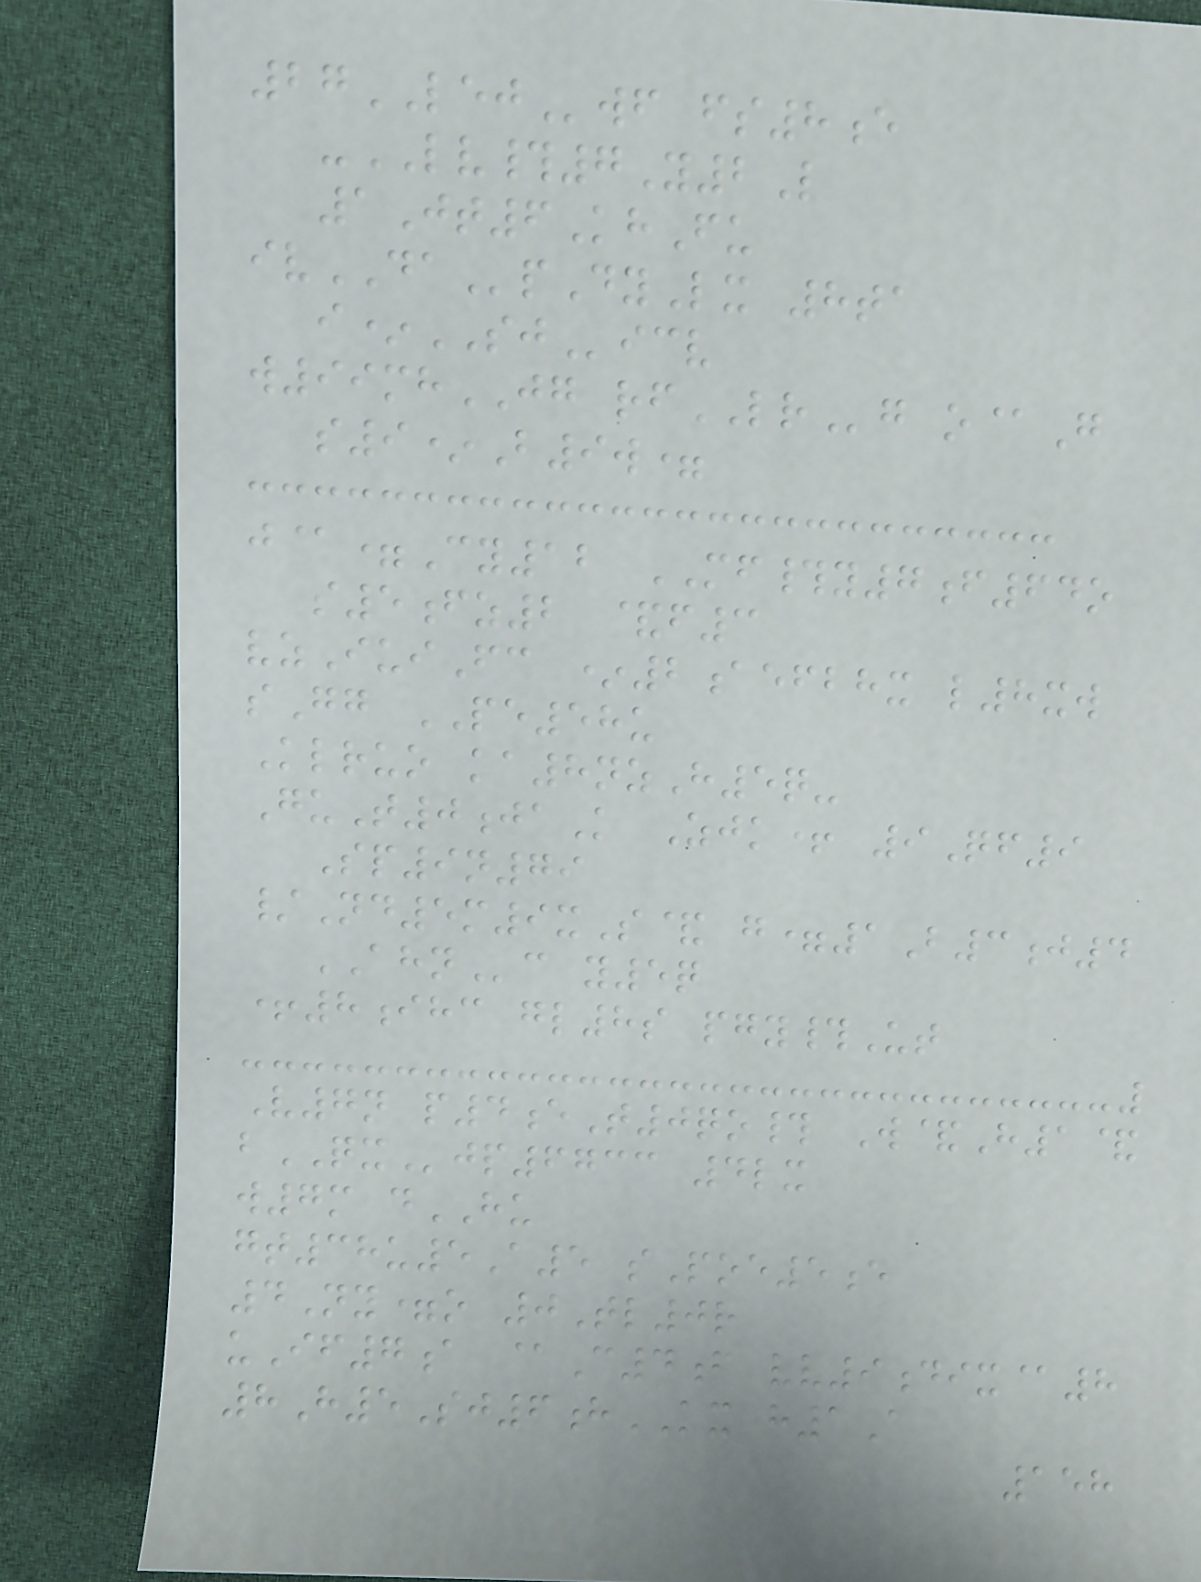27LEJwf fs8e
-LV#7Y2L
1Jt6KhFu
ivDApDyLx 8ta
i*SJicv
w99mhJG rfLRg o@G
s9*B9w=
j@=Cy12 MF#y7f64o
s5fz2 &f3
vzIuiFc *2aefbhx l8xw
sGg PE58u
Klruo ka8nzH5q-
GuT0jaK Zjk+ 9Qf9
Sp9n79
/Nd5m9xS& g=1B3j4
AHNc y5q
+8ihc gl8s pgy#Ut
V7n p4eT0qo# W&H1&
bQXjp6733 4lx
w7m dHU
gt38u5A5 sPoe5e
4Ny=o 0Tl0r
uIf7a @C4f vv9dix@8
8H5Sj6hKX h1A
158
